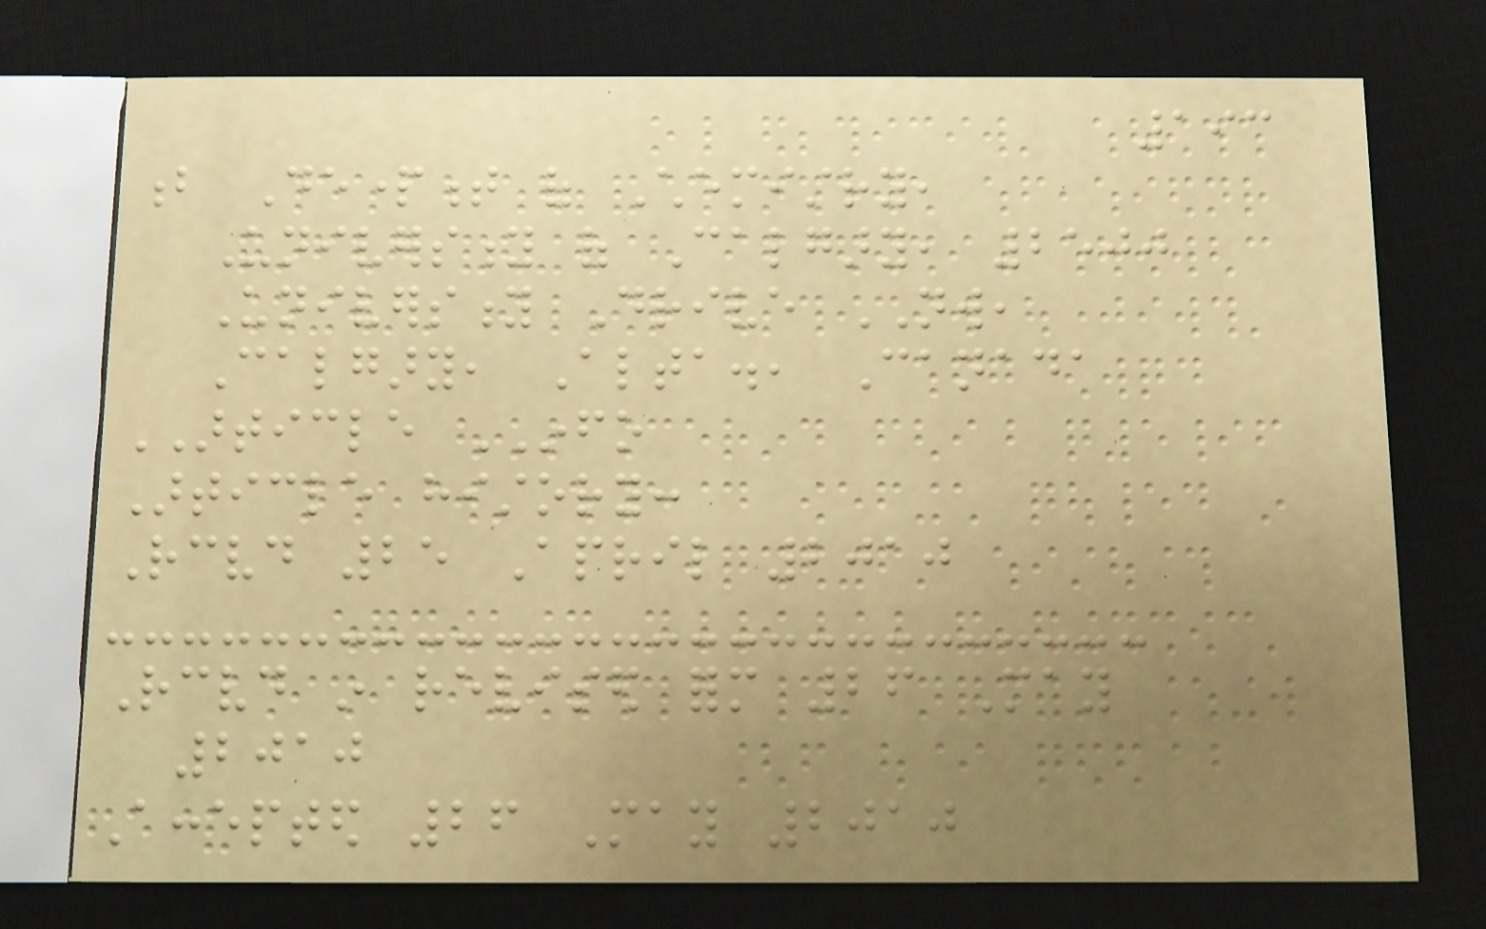193
b Department of Chemistry,
University of Calgary, 2500
University Drive NW,
Calgary, Alta., Canada
ARTICLE INFO
Article history:
Received 25 April 2010
Received in revised form 26 May
2010
Accepted 26 May 2010
